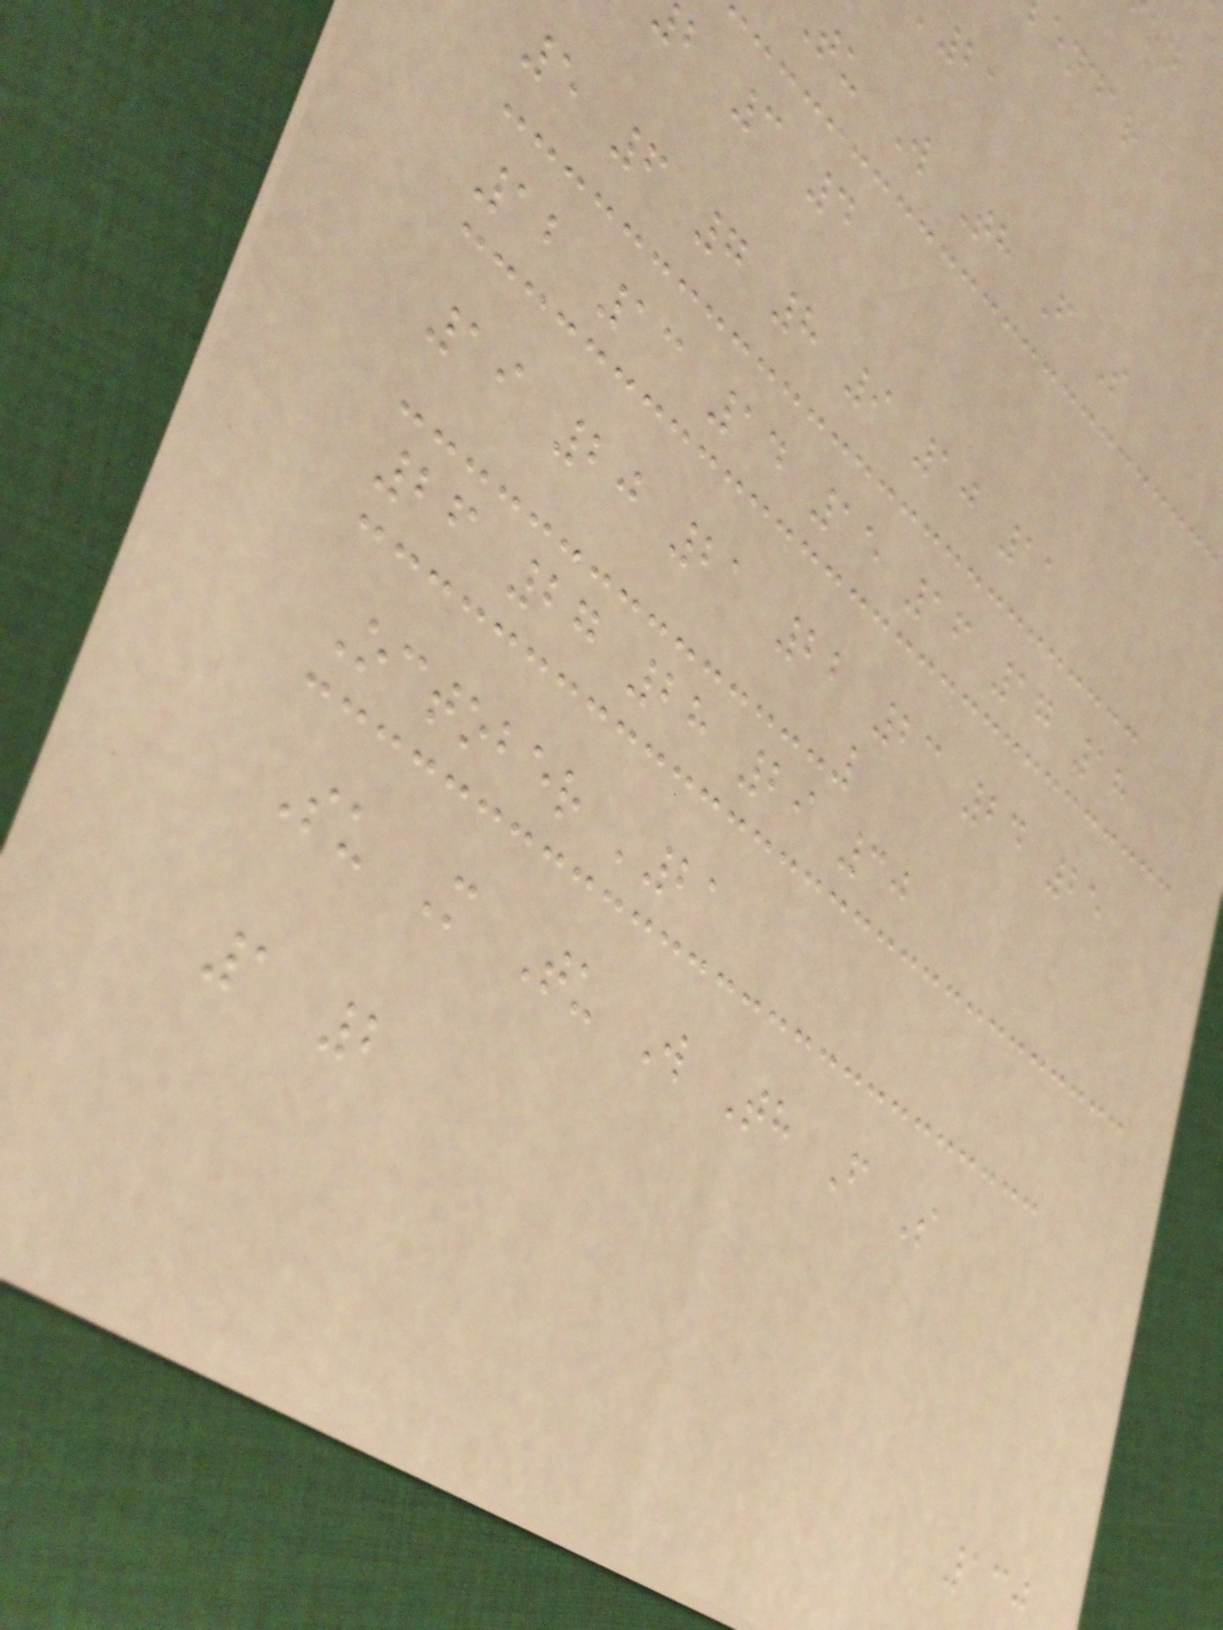tu W Th F S
b 3 4
5 6 7 8 9 10 11
12 13 14 15 16 17 18
19 20 21 22 23 24 25
26 27 28 29 30
October '21
Su M Tu W Th F S
1 2
130
